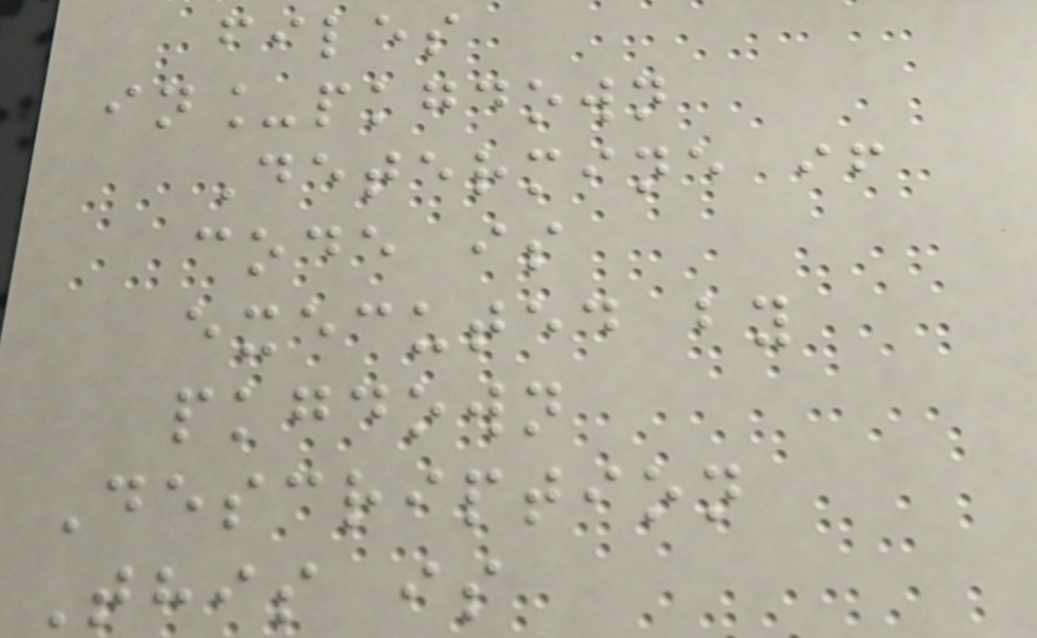files
in_pkgdown
Determine if
code is
executed by
pkgdown
Description
This is
